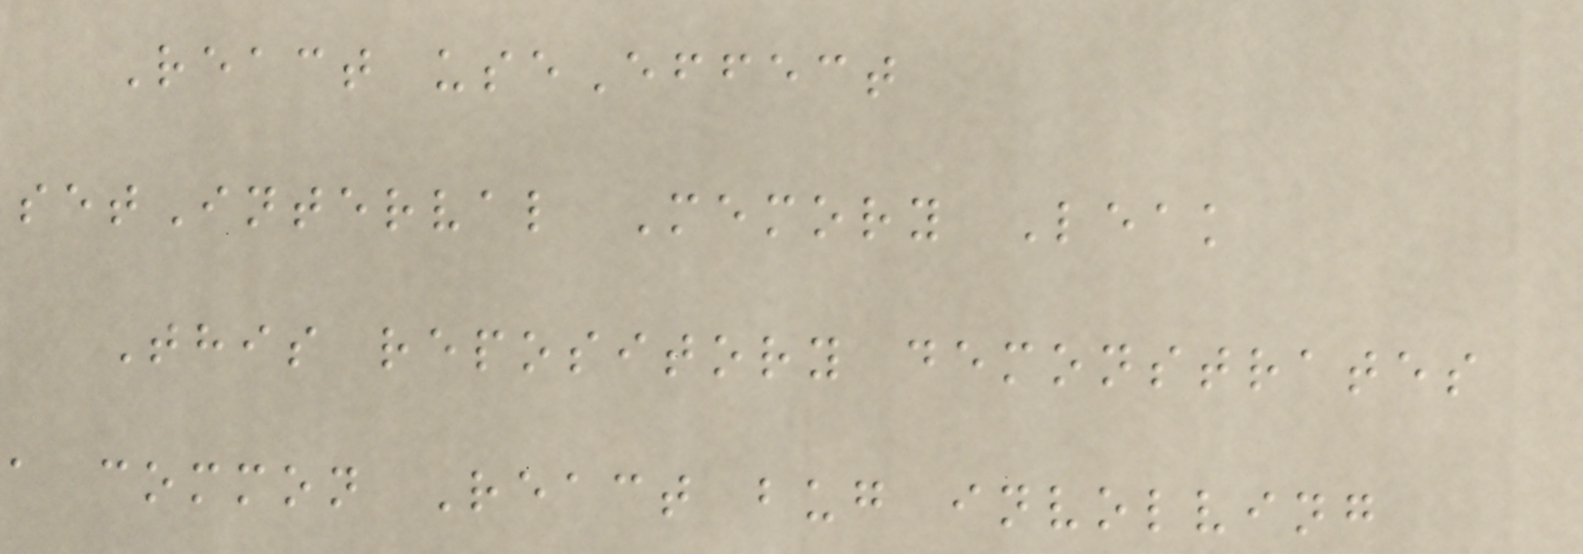React useEffect
setInterval Memory Leak
This repository demonstrates
a common React bug involving
